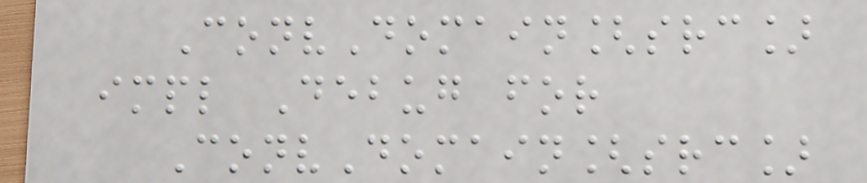ConvDomain[src]
impl Debug for
ConvDomain[src]
